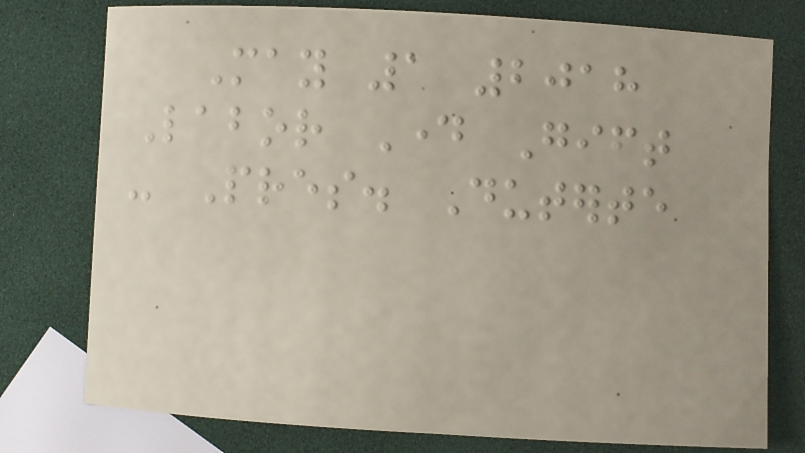May 1 2018
Labor Day Gift
- Pres. Duterte
